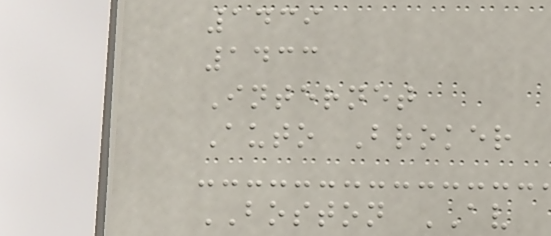1439
1433
Internet
Auto Broker
BOSTON AV
